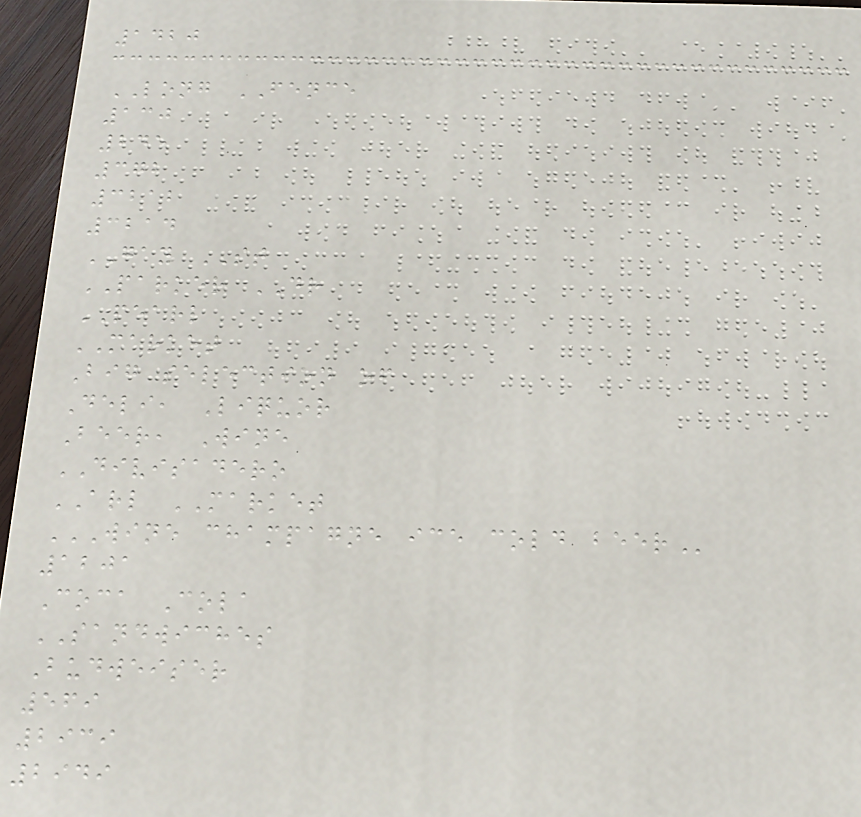1420
LONG FENCE
130
245
372
3212
3214
GAY ST
PARKER DR
PEARL
MARKET
Big selection of
Deli, Liquor
Beer, Wine
DIVISADERO
ARL MARKET
WINE CHAMPAGNE ICE COLD BEER
1201
Coca Cola
SANDWICHES
Budweiser
569
2939
2949
